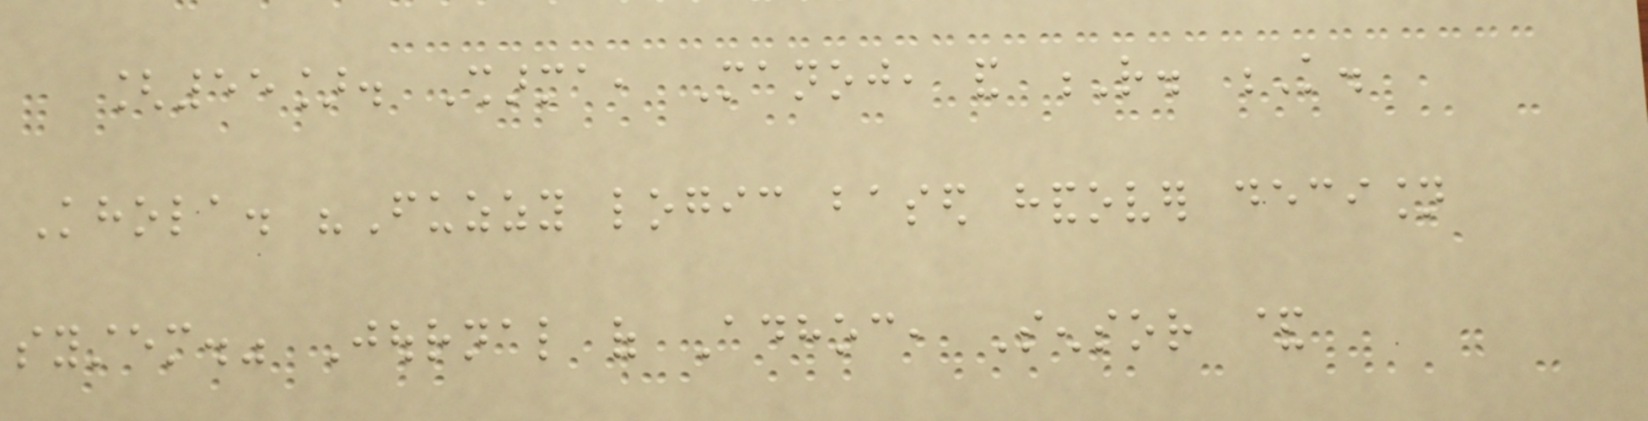[55]. Sharma, Manoj, and R. K.
Khola. "Fuzzy logic based handover decision
system." Journal of Adhoc, Sensor &
